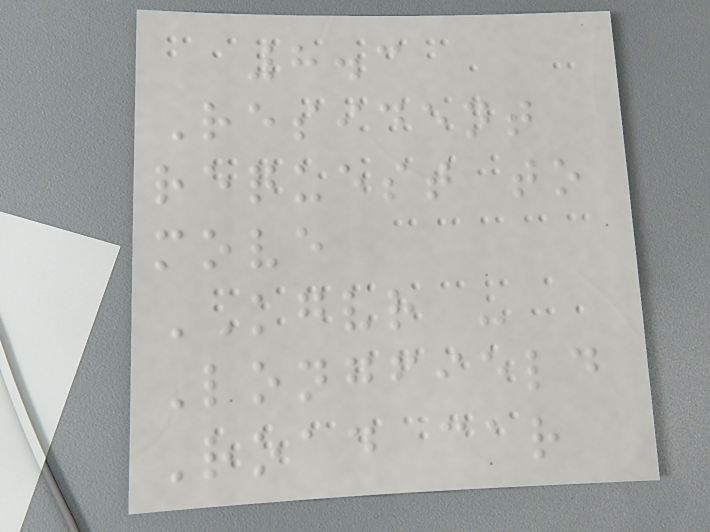8.3
Resident
request to
move
KGVR -
Longfield
Road car
